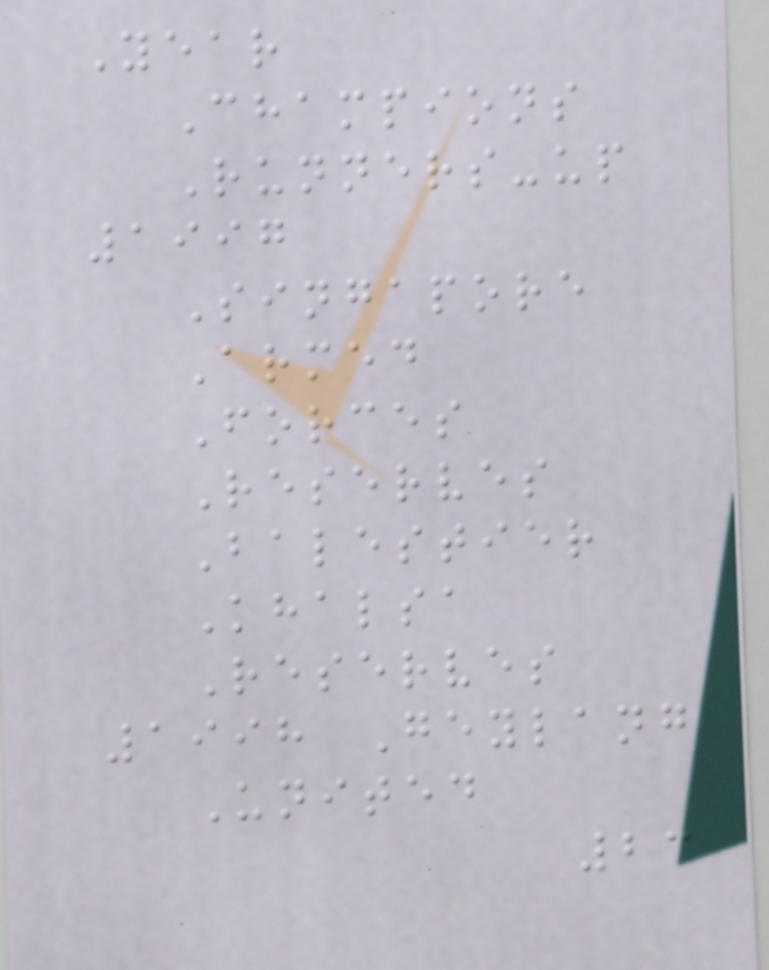Year
Champions
Runners-up
1997
Singapore
Armed
Forces
Reserves
Balestier
Khalsa
Reserves
1998 Geylang
United
23
